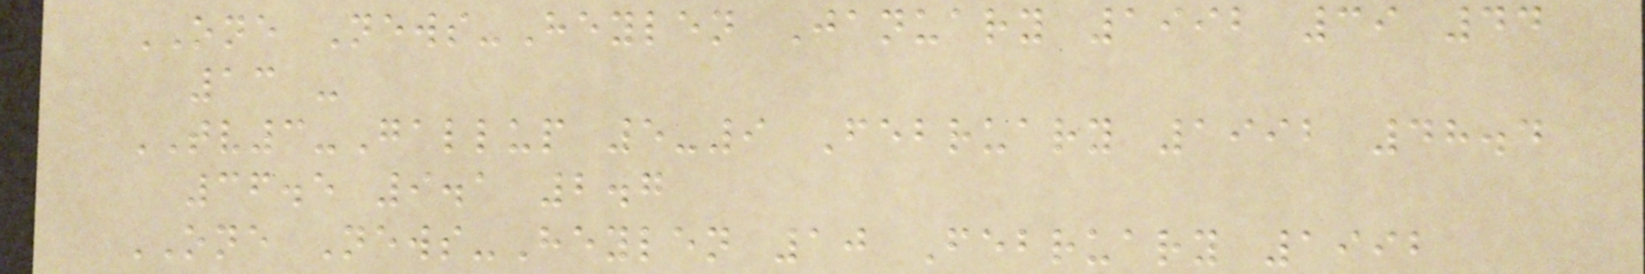ONE News-Heylen January 1992 39 44
13 -
TV3-Gallup 5-9 February 1992 48.4
36.5 9.1 2.7
ONE News-Heylen 10 February 1992
